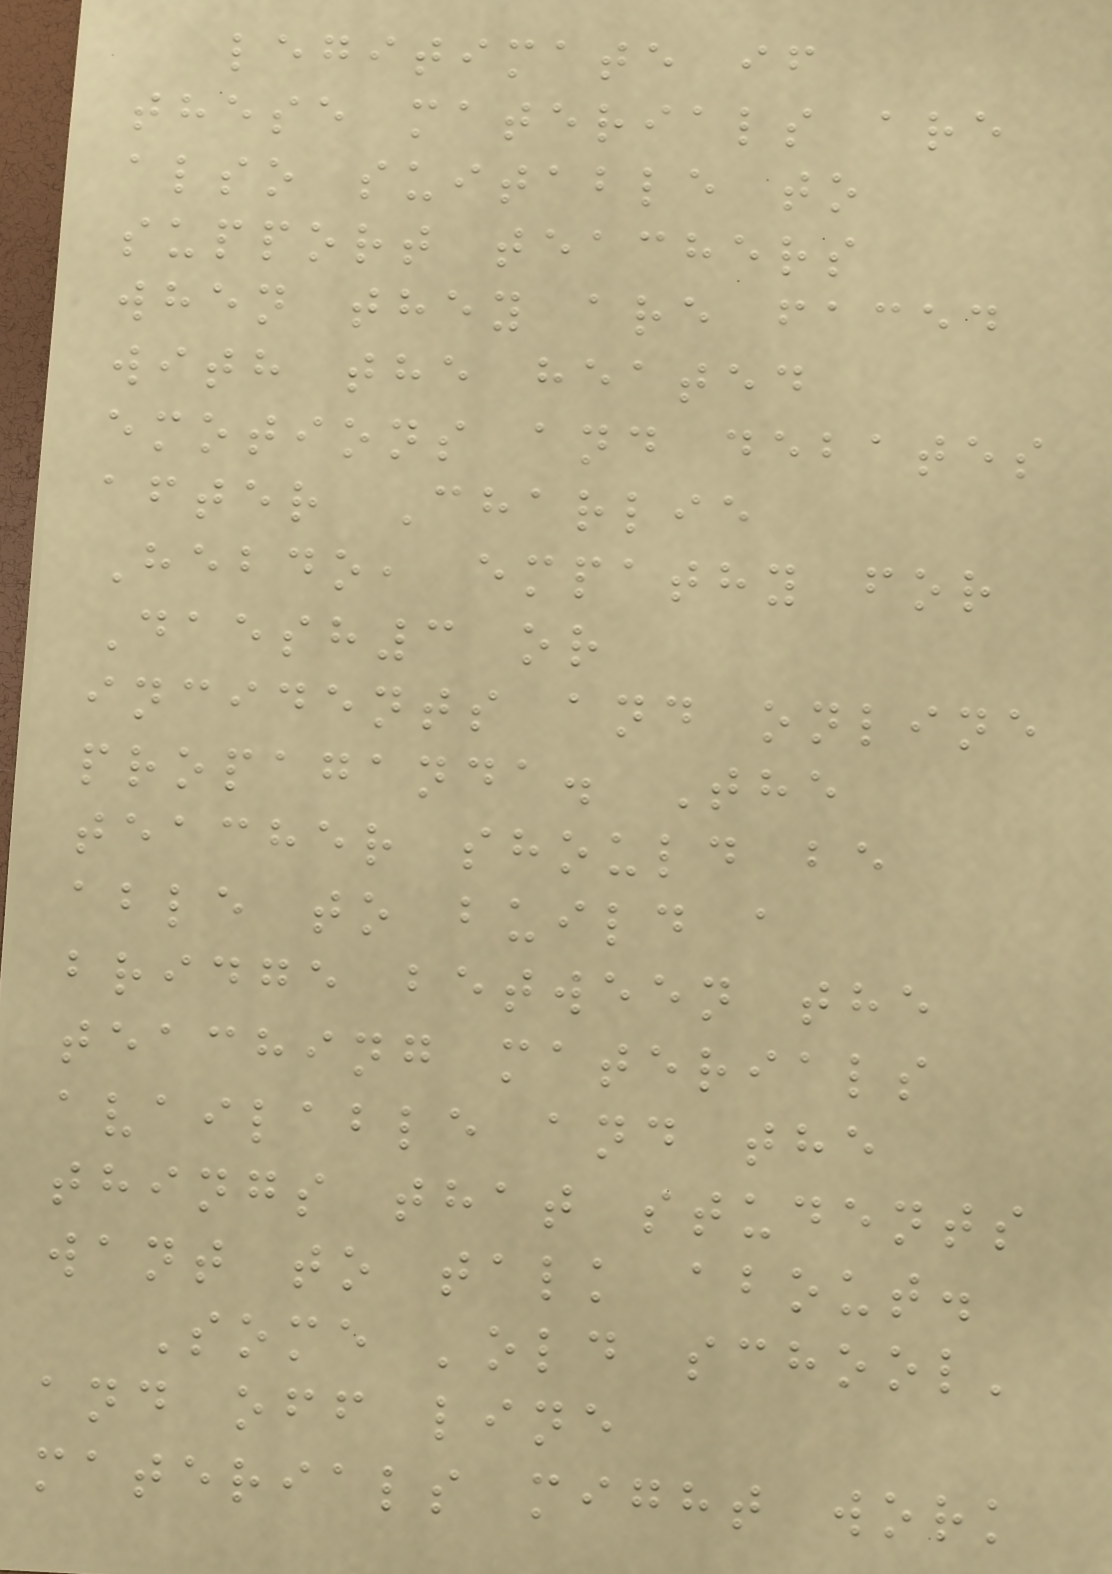legitimate if
these materials are
also suitable to
support teachers
when they are faced
with the heated
emotions and debates
after Charlie
Hebdo, empathy for
Daesh3 or
incidents and online
propaganda. The
teacher should be
able to build a
bridge between the
teaching materials
available and the
things that students
want to talk about.
Some 'old school'
and off line
materials might work
